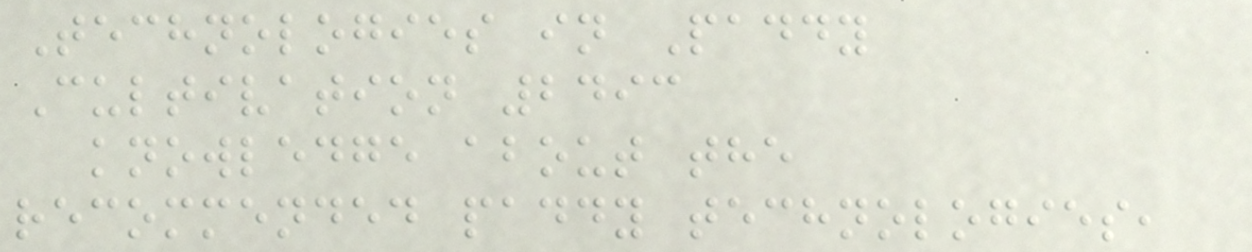Technologies in Paddy
Cultivation 2493
knowledge about the
recommended paddy technologies,
